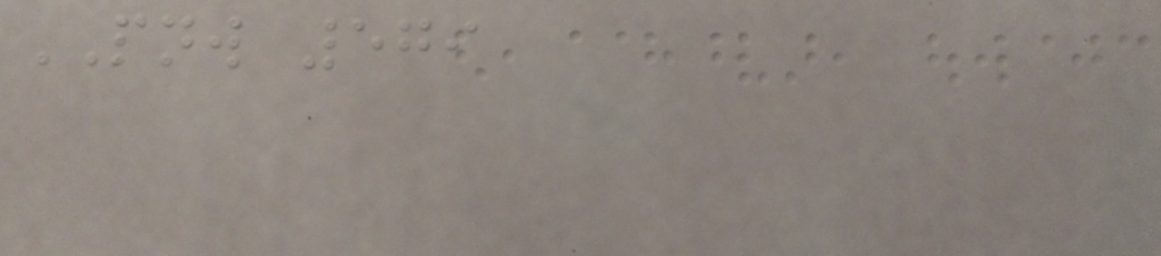PNW 579
